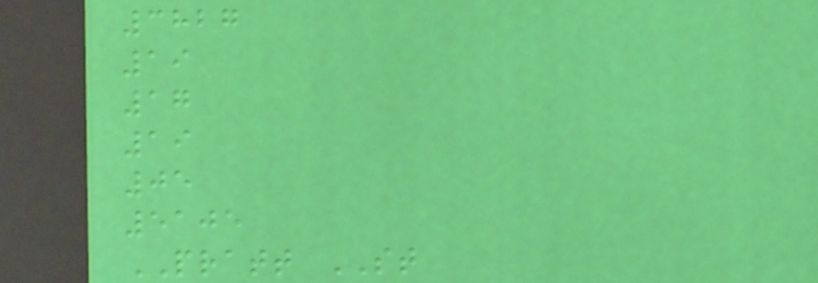3827
19
17
19
05
5105
PRATT ST
